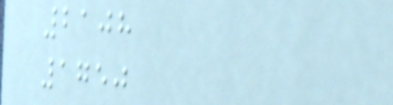2108
1750
